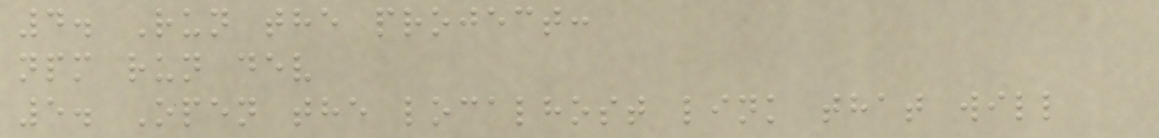4. Run the project:
npm run dev
5. Open the localhost link that will
